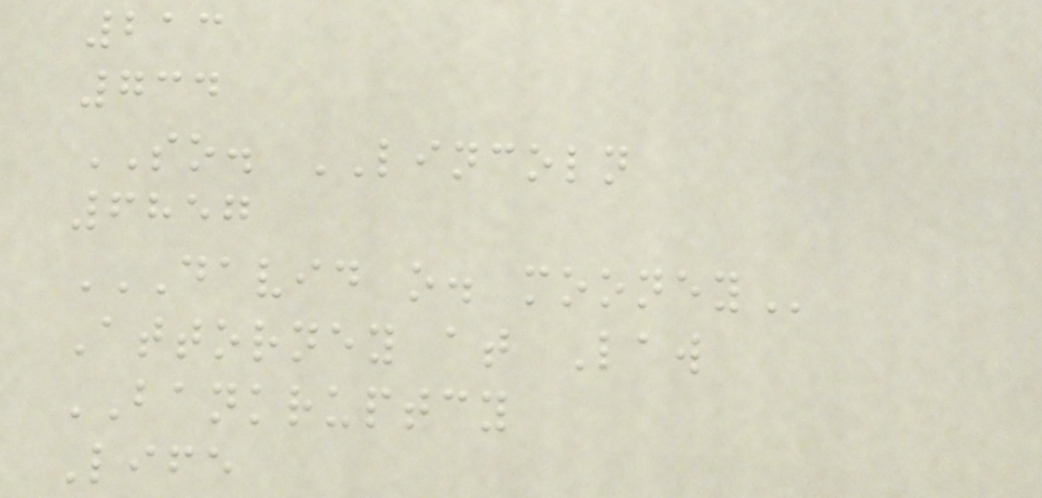213
734
SO. LINCOLN
6857
DAVID O. MOONEY
Attorney at Law
BANKRUPTCY
Life
